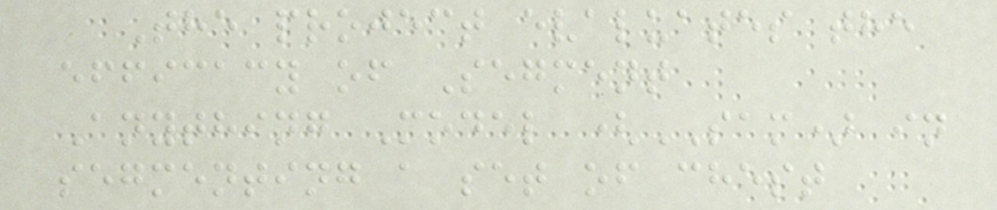The project evaluates the
efficacy of Segment
Anything Model (SAM) in
segmenting a set of chest
